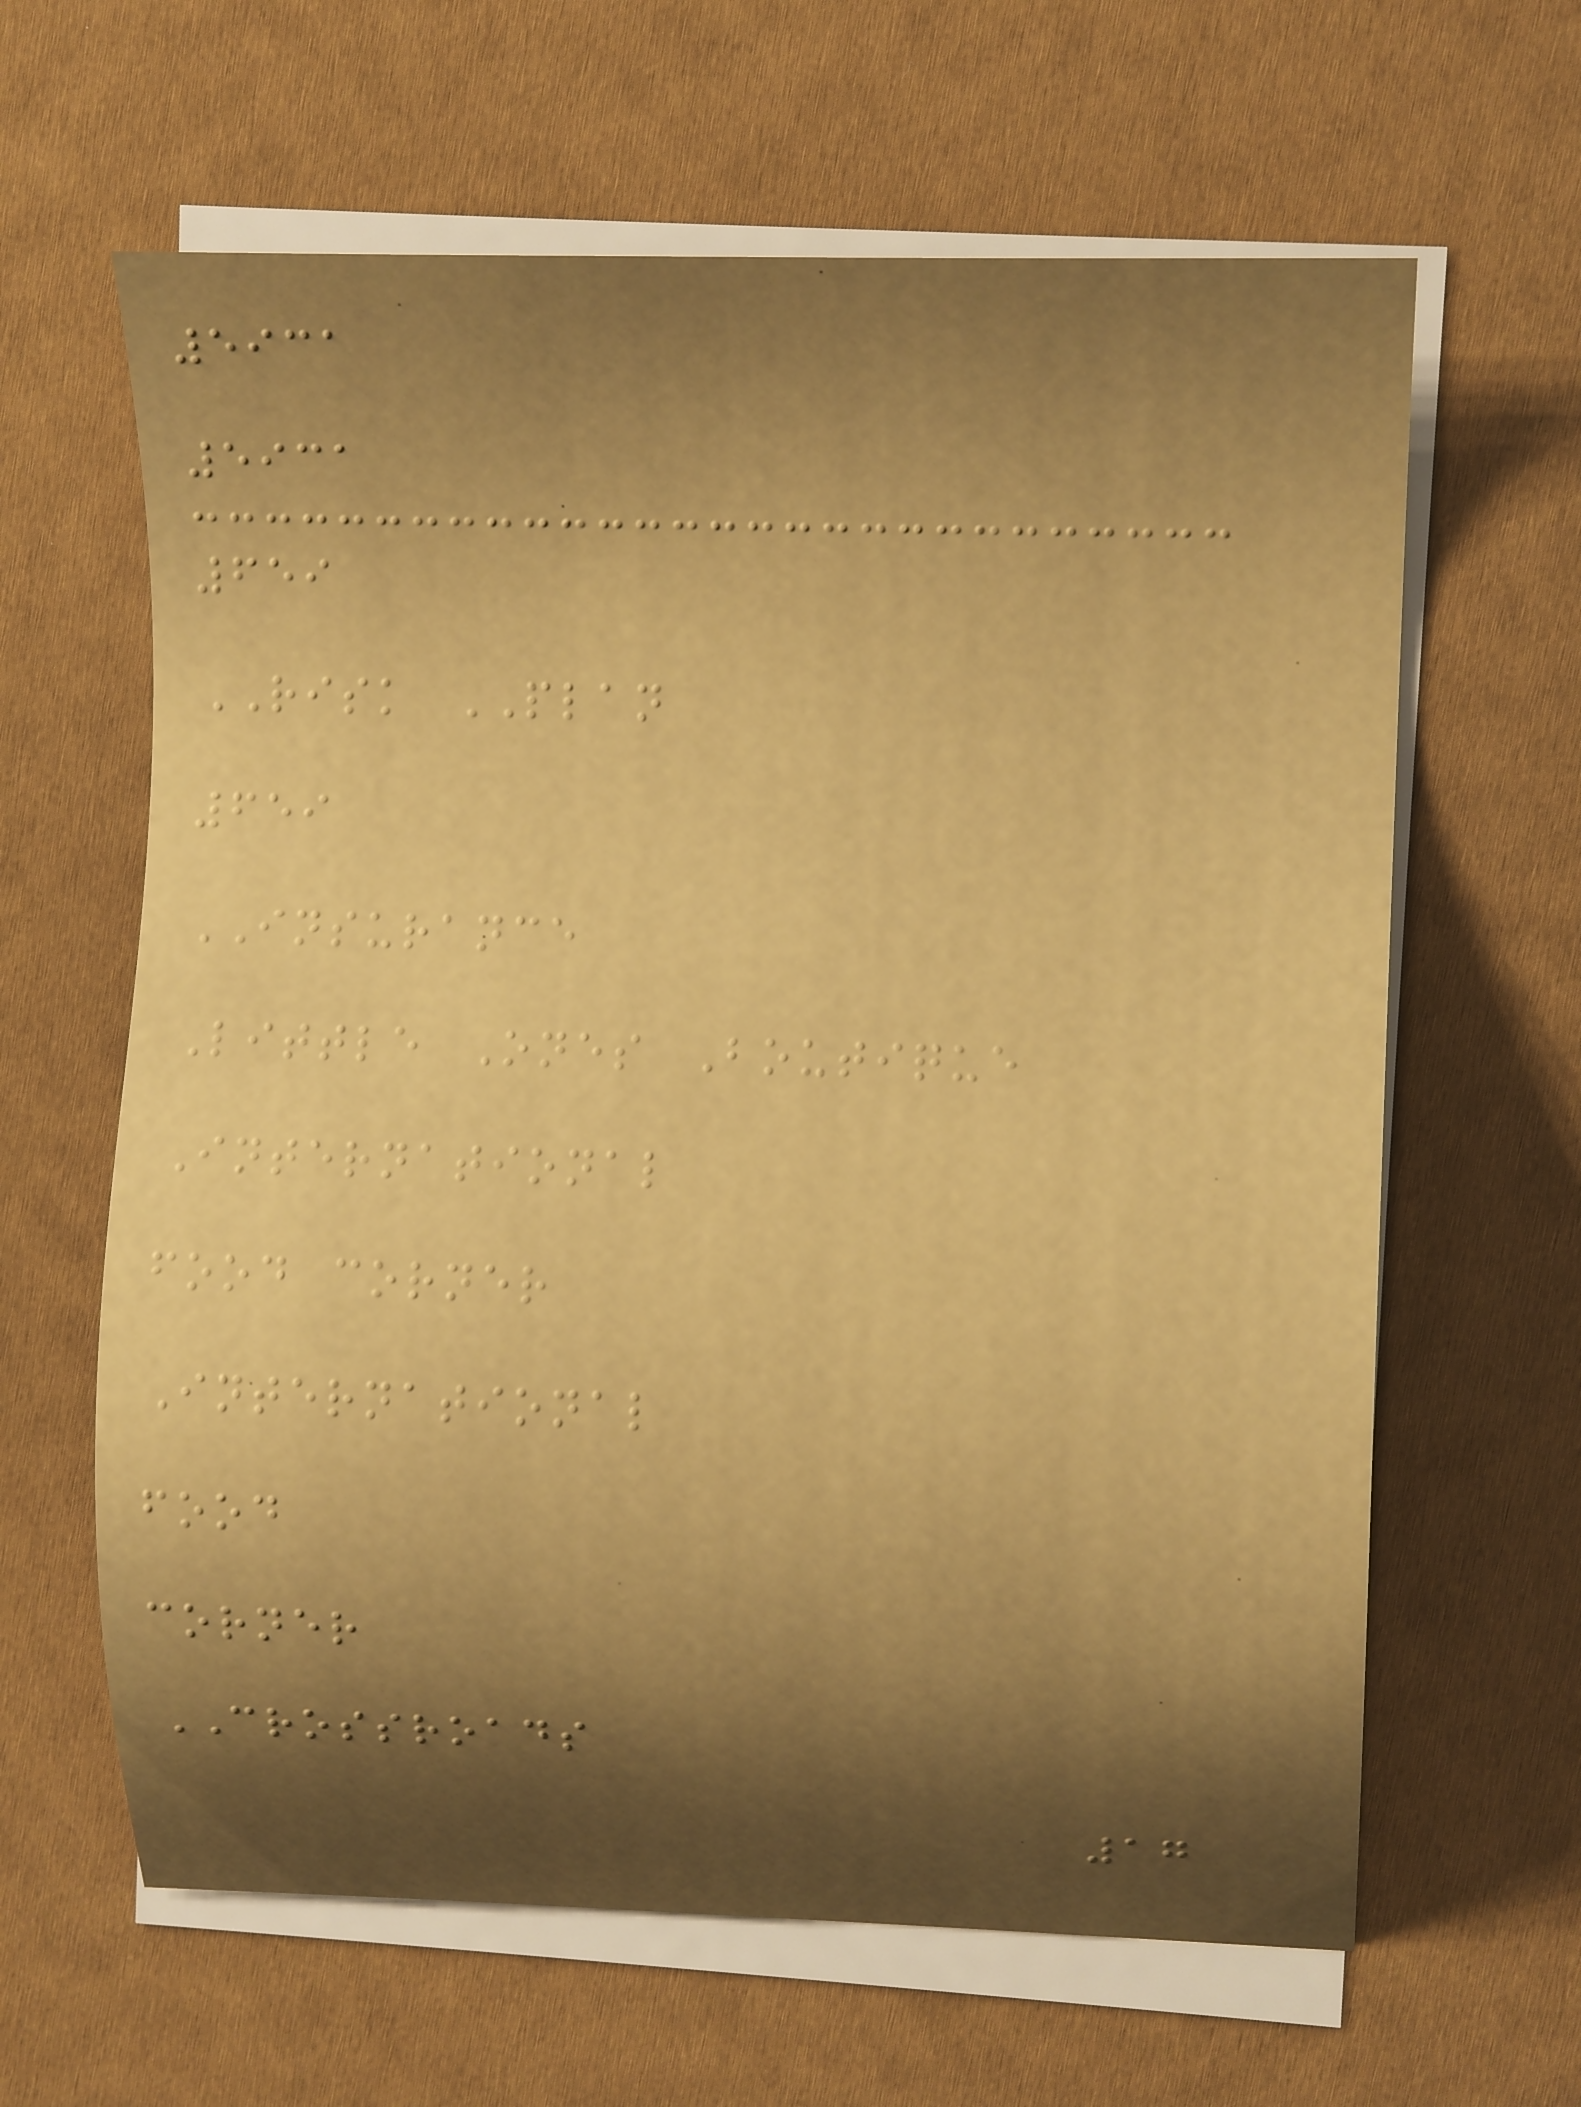5931
5931
659
RISK PLAN
659
INSURANCE
Little Ones Boutique
International
food corner
International
food
corner
CROSSROADS
17
